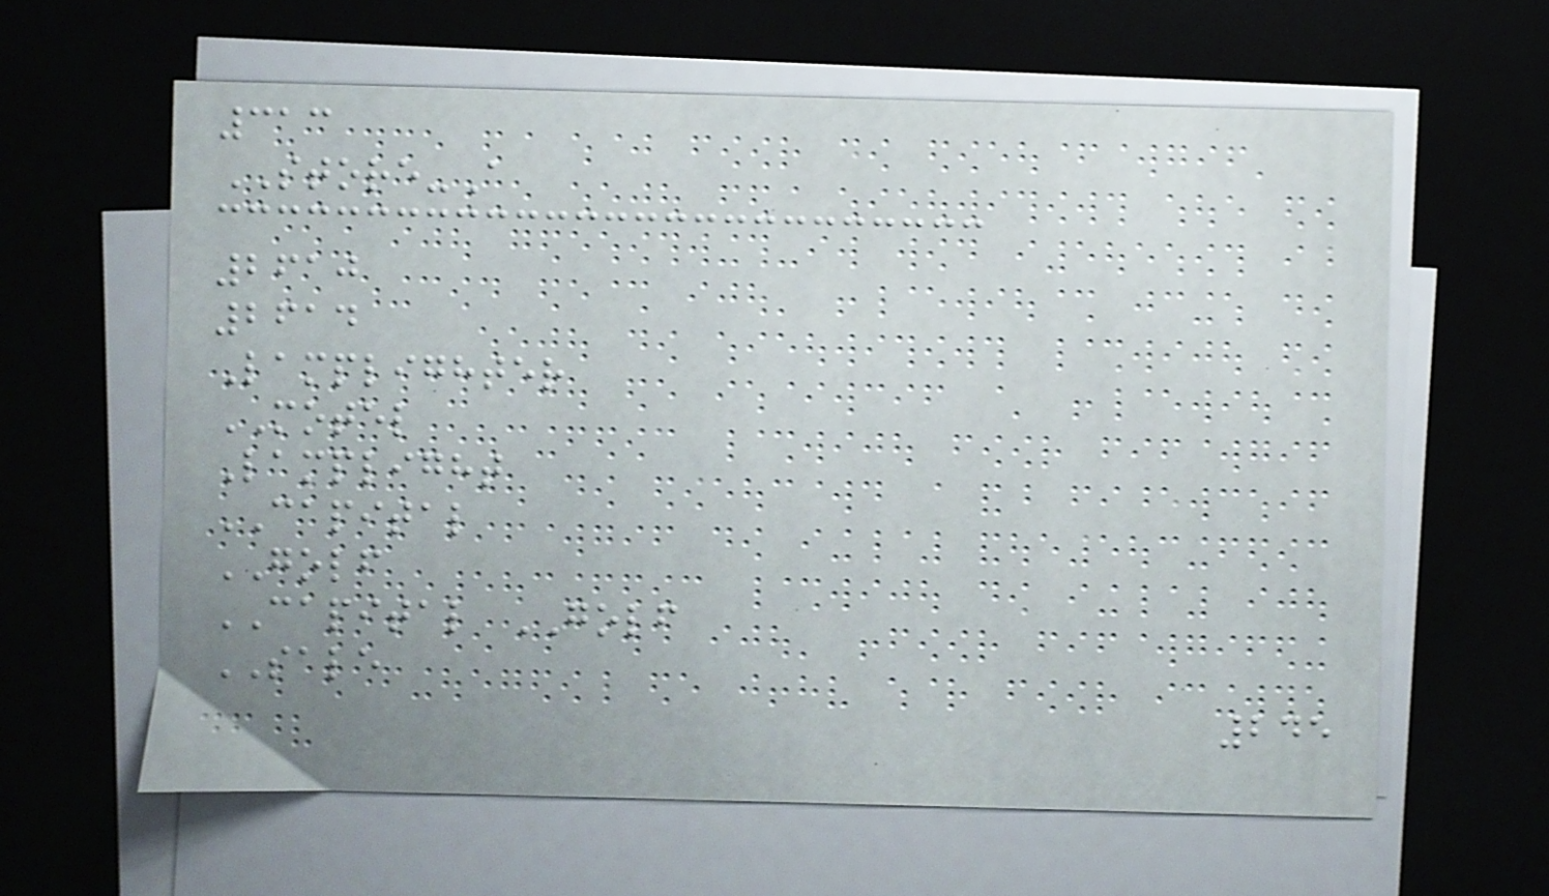313
STORE-A
2610
2614
Lamplighter
MOTEL
Lamplight
CAPITAL
GOLF
CAPITAL GOLF
SALE
245
